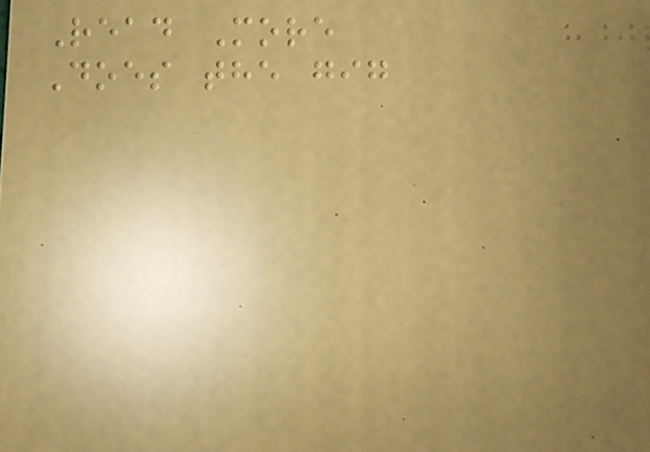Read More
Does the gig
